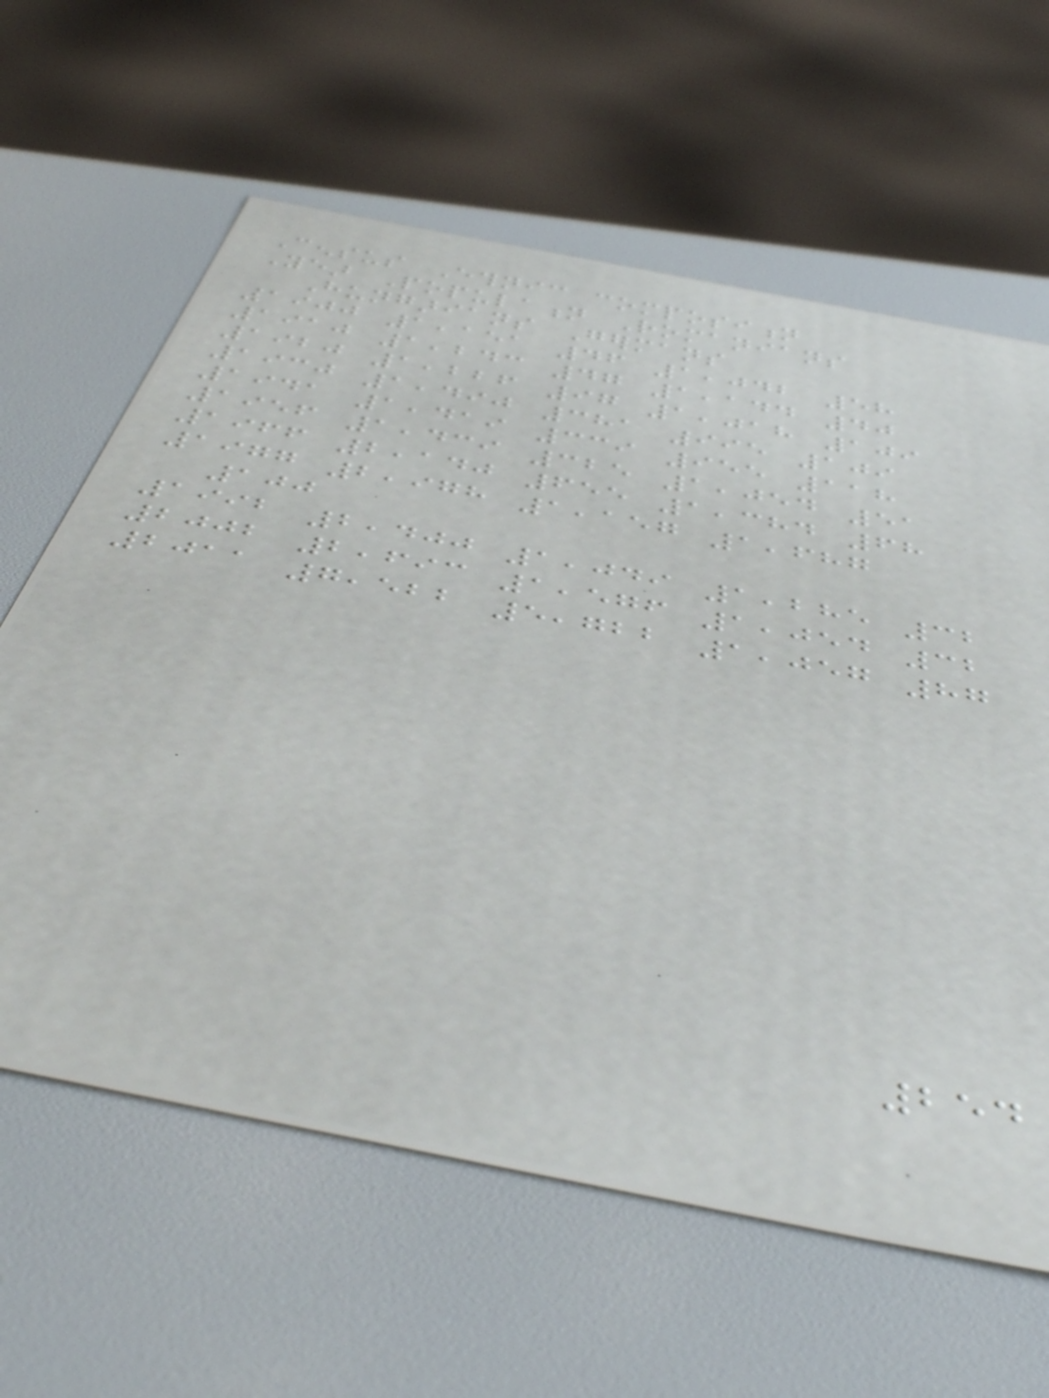Census Ethnic composition
Year Population Romanians
Hungarians Germans
1900 1,151 46 1,042 58
1910 1,243 47 1,144 40
1920 1,226 97 1,018 109
1930 1,490 381 995 109
1941 1,419 339 955 118
1956 1,439 325 1,054 51
1966 2,140 655 1,384 68
1977 2,978 1,157 1,687
100
1992 2,400 1,049 1,285 32
2002 2,693 1,576 1,054 32
2011 7,522 5,722 1,057 87
254
